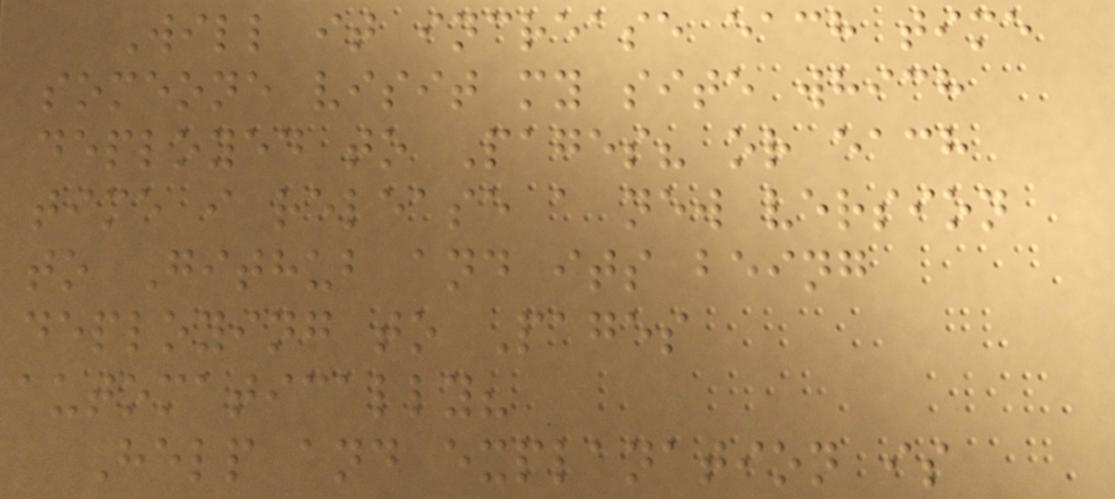Will it increase each time
someone visit my site which
deployed to Pages? or each
time i release a new version
to Github and its being
deploying to Pages
automatically?
Help and explanation is
